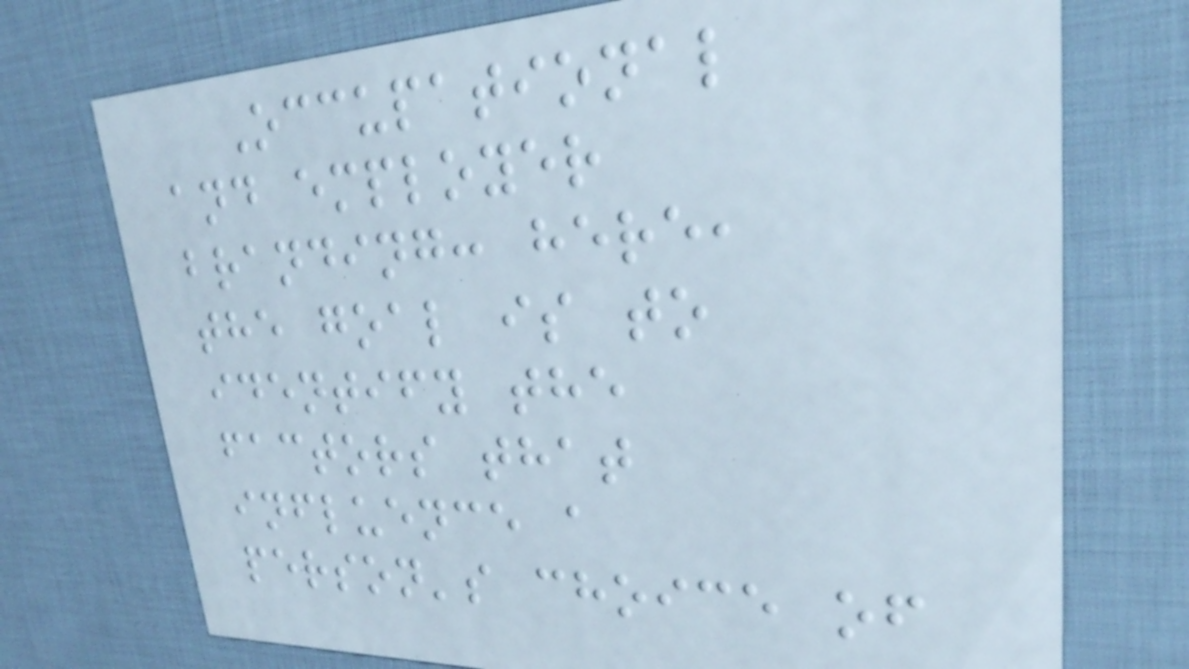Occupational
and employer
branding: here,
the goal is to
identify the
factors that
influence a
person's choice of
